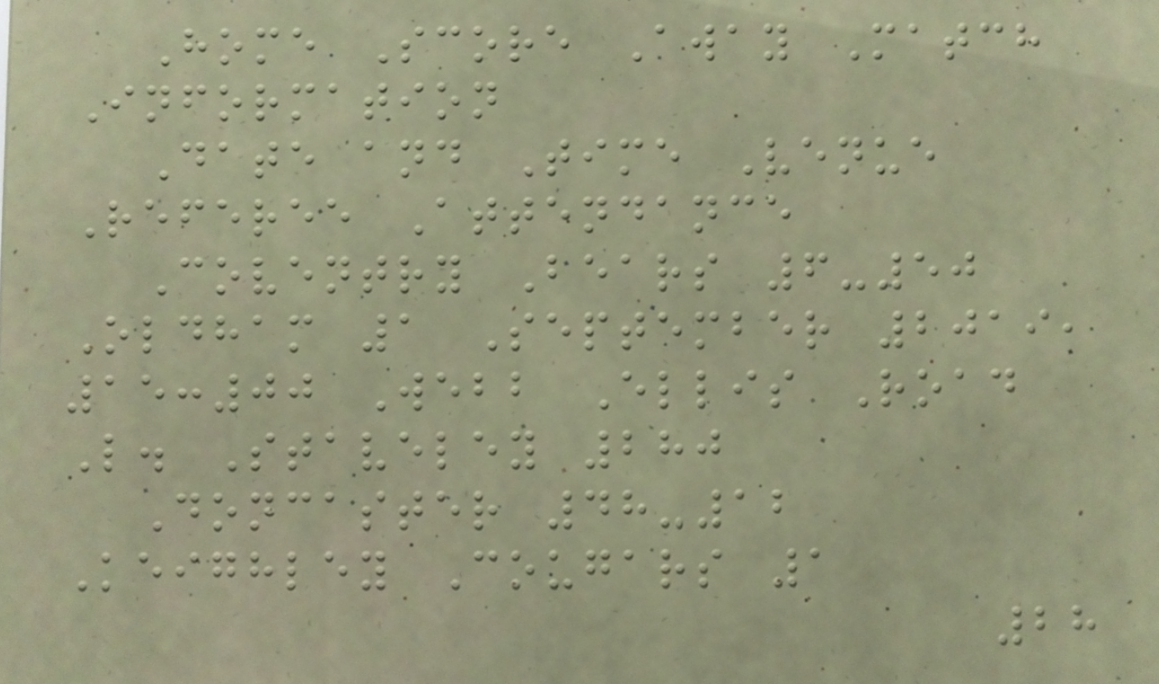Home Score Away Match
Information
Date and Time Venue
Referee Attendance
Coventry Bears 6-50
Oldham 1 September 2019,
15:00 Webb Ellis Road
L. Staveley 280
Doncaster 48-12
Keighley Cougars 1
28
